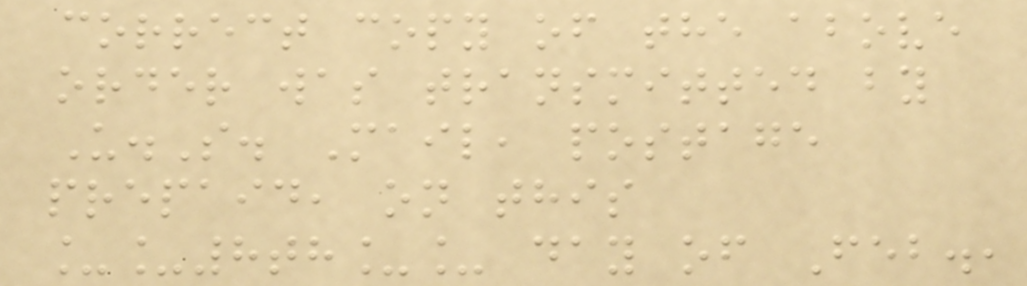correct copy of the above
order was transmitted by
U.S. Mail, postage
prepaid, on this
__8th__ day of Feb.,
